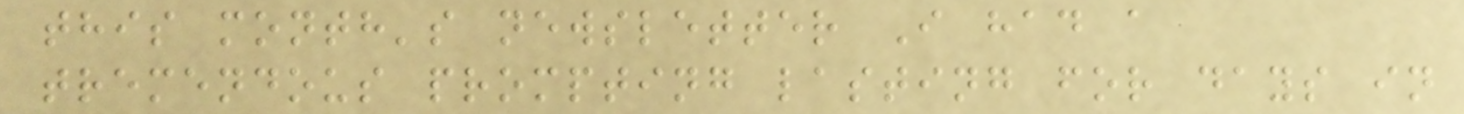this month's newsletter I had a
tremendous prompting lasting for days in
